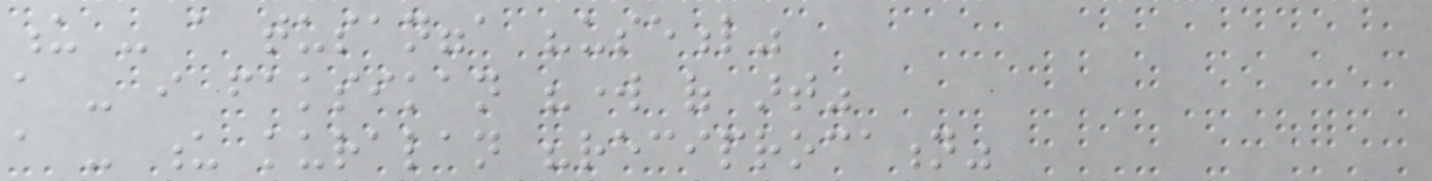u - a tusangga "useful"
a - i faksikan "work of art"
a - u kuralan "reciprocation"
